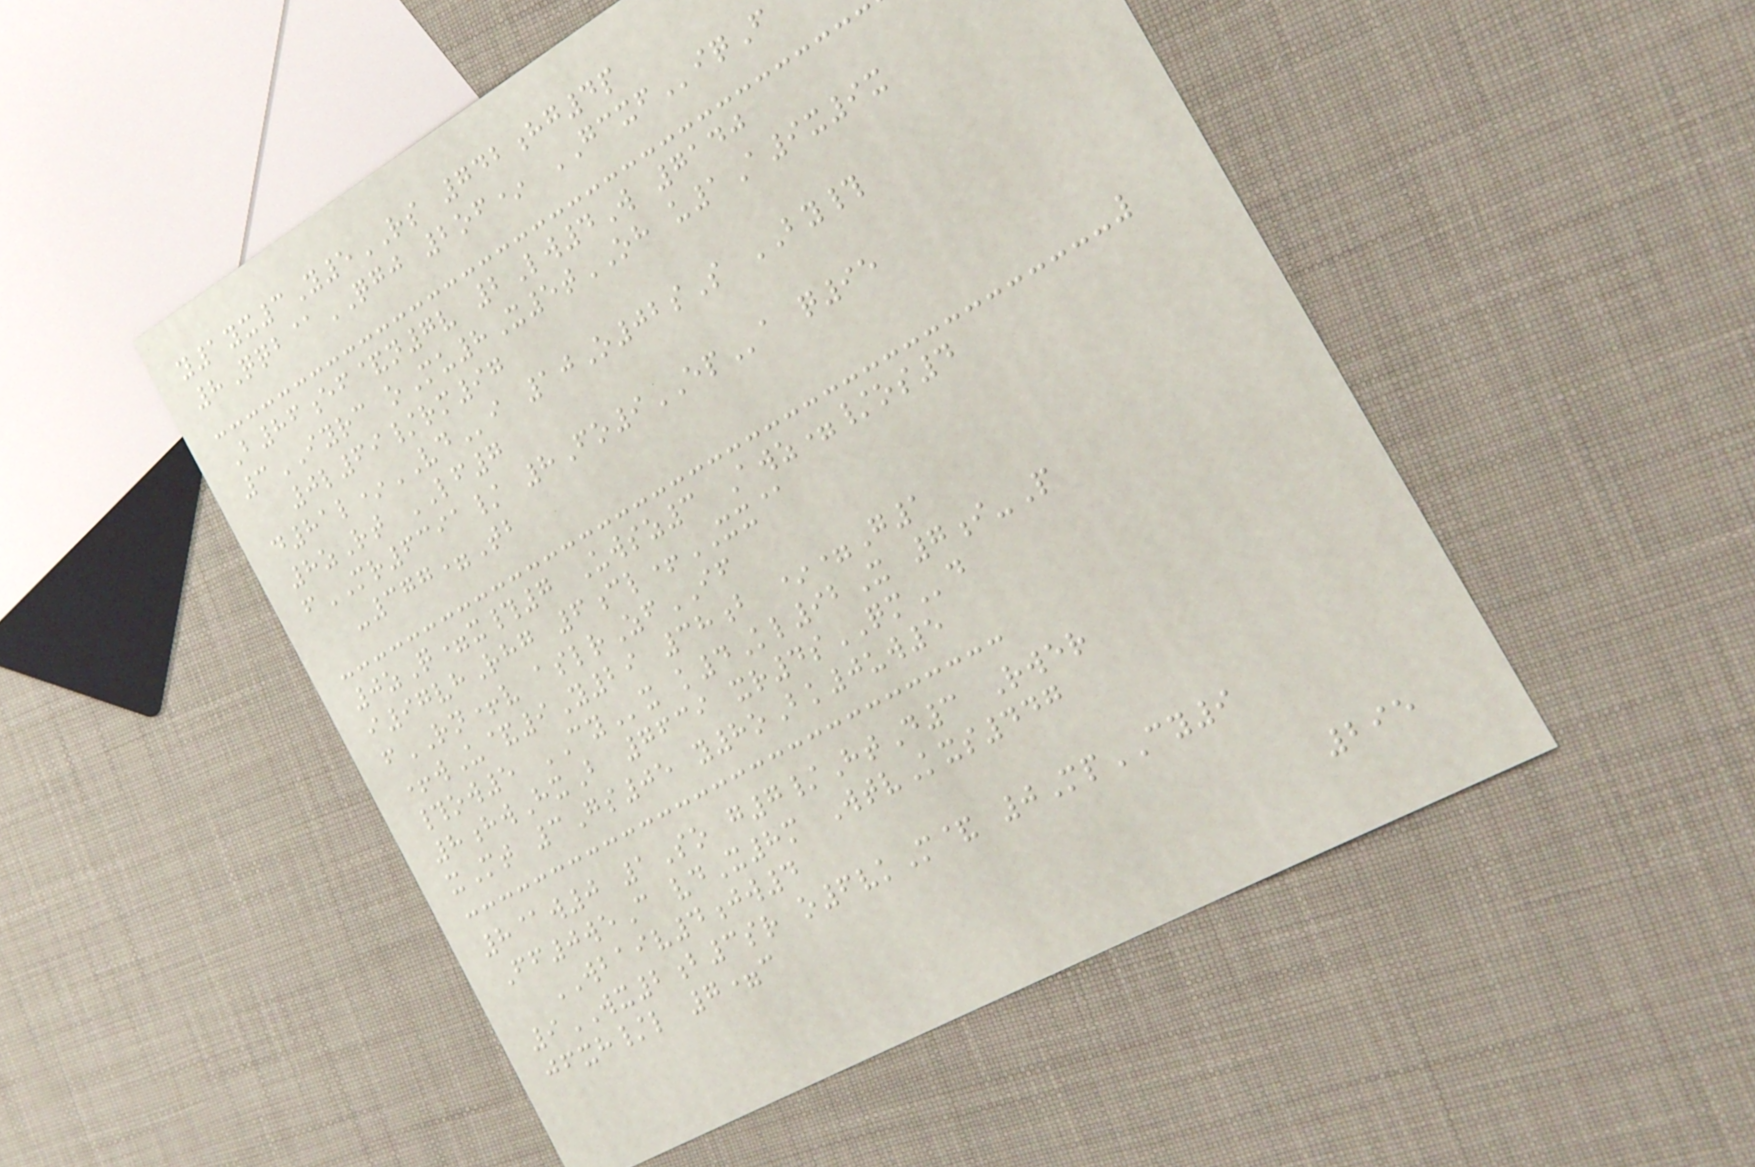y1yx3Y5RS 742hg4p
8Qqb@QGJ 2of* GCXFiqF
B86ef&n7v 2Lw4W 7140
3IYRC oMu8X5tOH u1A9x9x
0l69/rm97
d81l*VDi 10O02sS BY#
8zRt LF7
fMR6391/ 8Fo9EPa q95
-377=Tb
0zQ=x#7 Uwsz3 Awz=/os4
i97vhRhg 6cl+XX@
fRN+v aslrZfIF
+wU&9Y29 38b *=G1
#ow5 CYx k4Kl92X 7i-P
8hwHxB 7639 xr4sQMd
xMt 3Gs05 y8oBk0uw5
8@w0 1So g7/HtD3 Rwer
Ff0weC vdX8m WtvKxs447
WBAIV4jw4
9WX2b3sr o6vkM& 0MpCY9
jfxh/l 7=c
295
